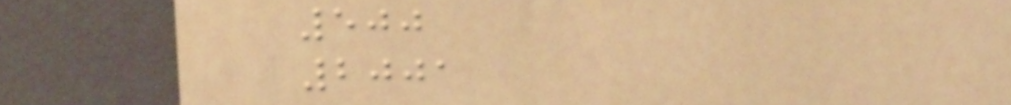500
2001
